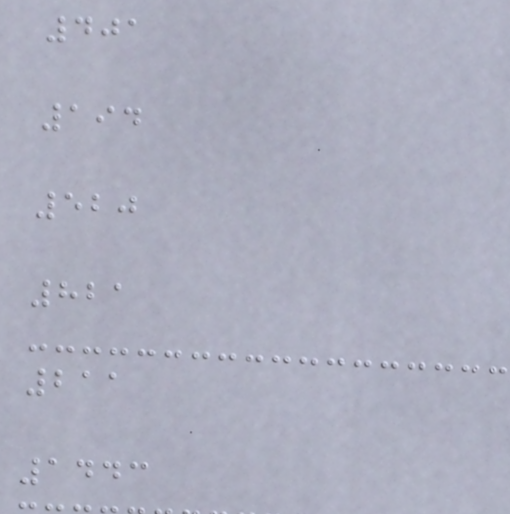401
194
520
821
211
1443
